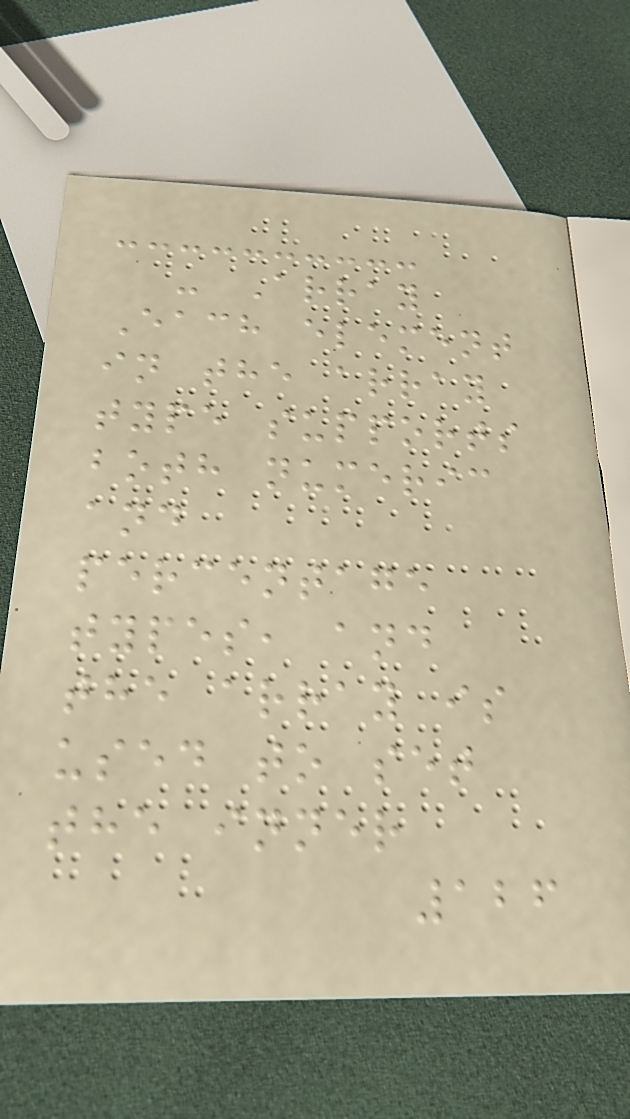- Array
Each element
in the array
type supports
both numeric
and
percentage
types, and
the array is
used to set
the inner
126
